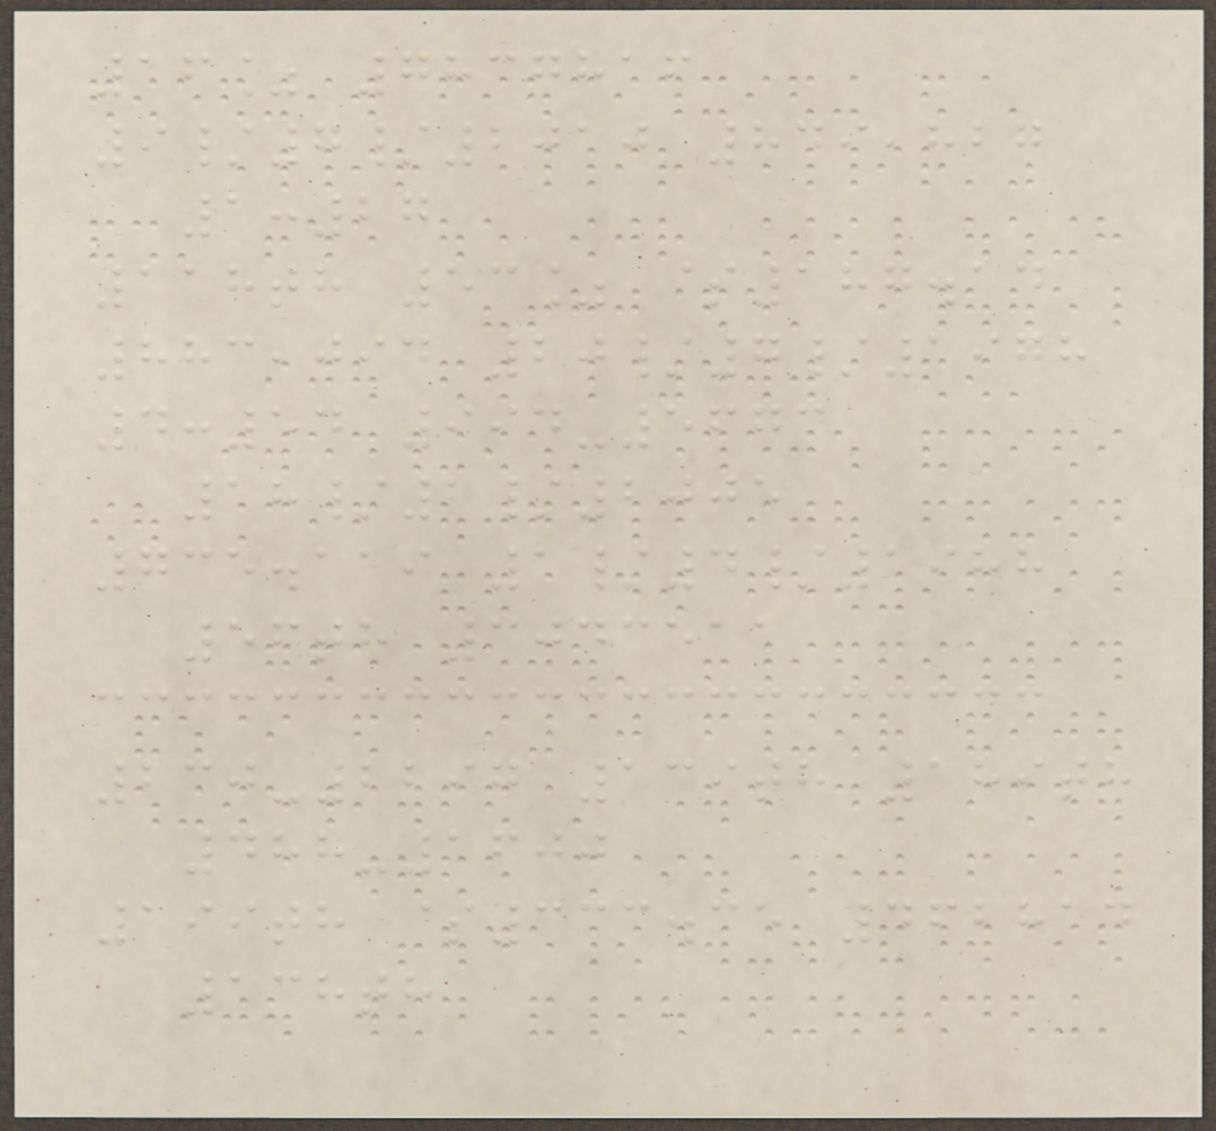16% 7837816
9/7/2010 849,827
1:27
118th 53% $187.14
883,094 20/7/1978
4:54 994-5673
18/1/2005
735.119 1/4/1988
56th 3043511
230-2297 139th 189th
488-1600
199th $333.35 462814
138th
